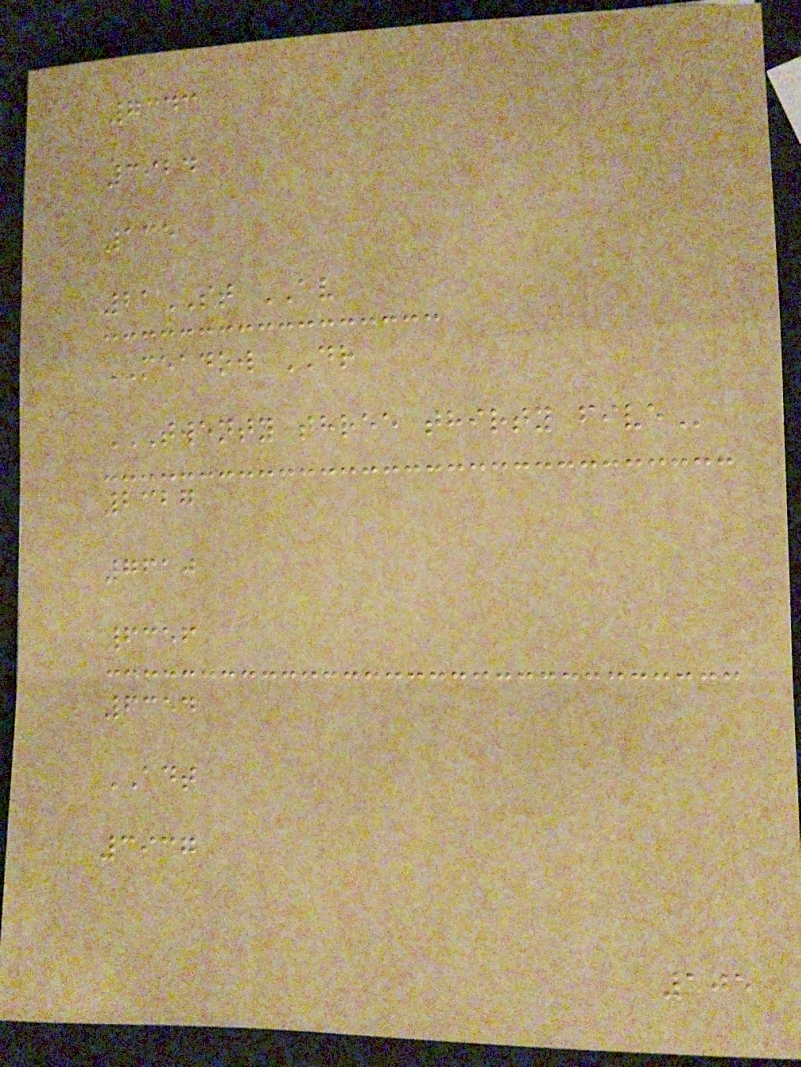7343
3924
135
21ST AV
MEADOW DR
TWENTY THREE THIRTY FIVE
2327
7610
6356
6354
ADT
3937
105
